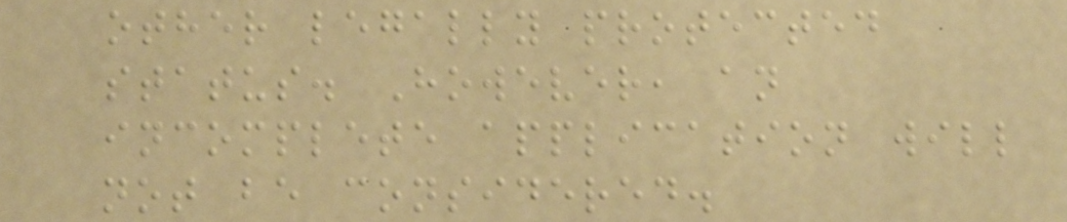other legally protected
status. However, an
incomplete application will
not be considered.
